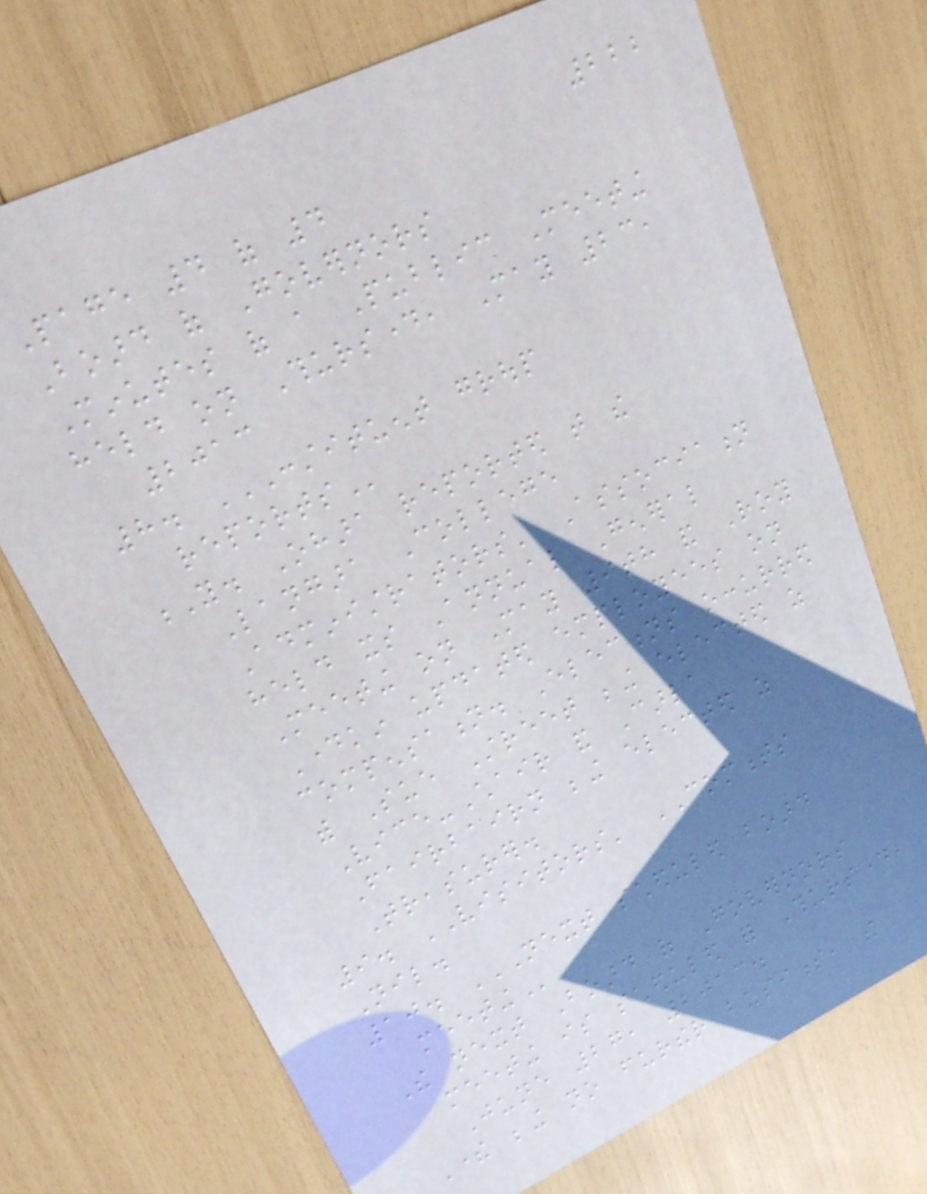222
Page 4 of 4
Board of Governors
Minutes of a Public Meeting
held on Thursday, May 23,
2013
8. CONSTITUENT GROUP
REPORTS
Y. Ohara reported that the
Langara College
Administrators' Association
held its Annual General
Meeting on May 9th and Roy
Daykin updated employees on
compensation. Elections occurred
with Sue Street being elected as
Vice-Chair and Carla
Fairbairn being elected as
Treasurer.
9. VISITORS' COMMENTS
Nil.
10. NEXT SCHEDULED BOARD
MEETING
The next Board of Governors
meeting is scheduled for Thursday,
June 27, 2013.
There being no further business, the
